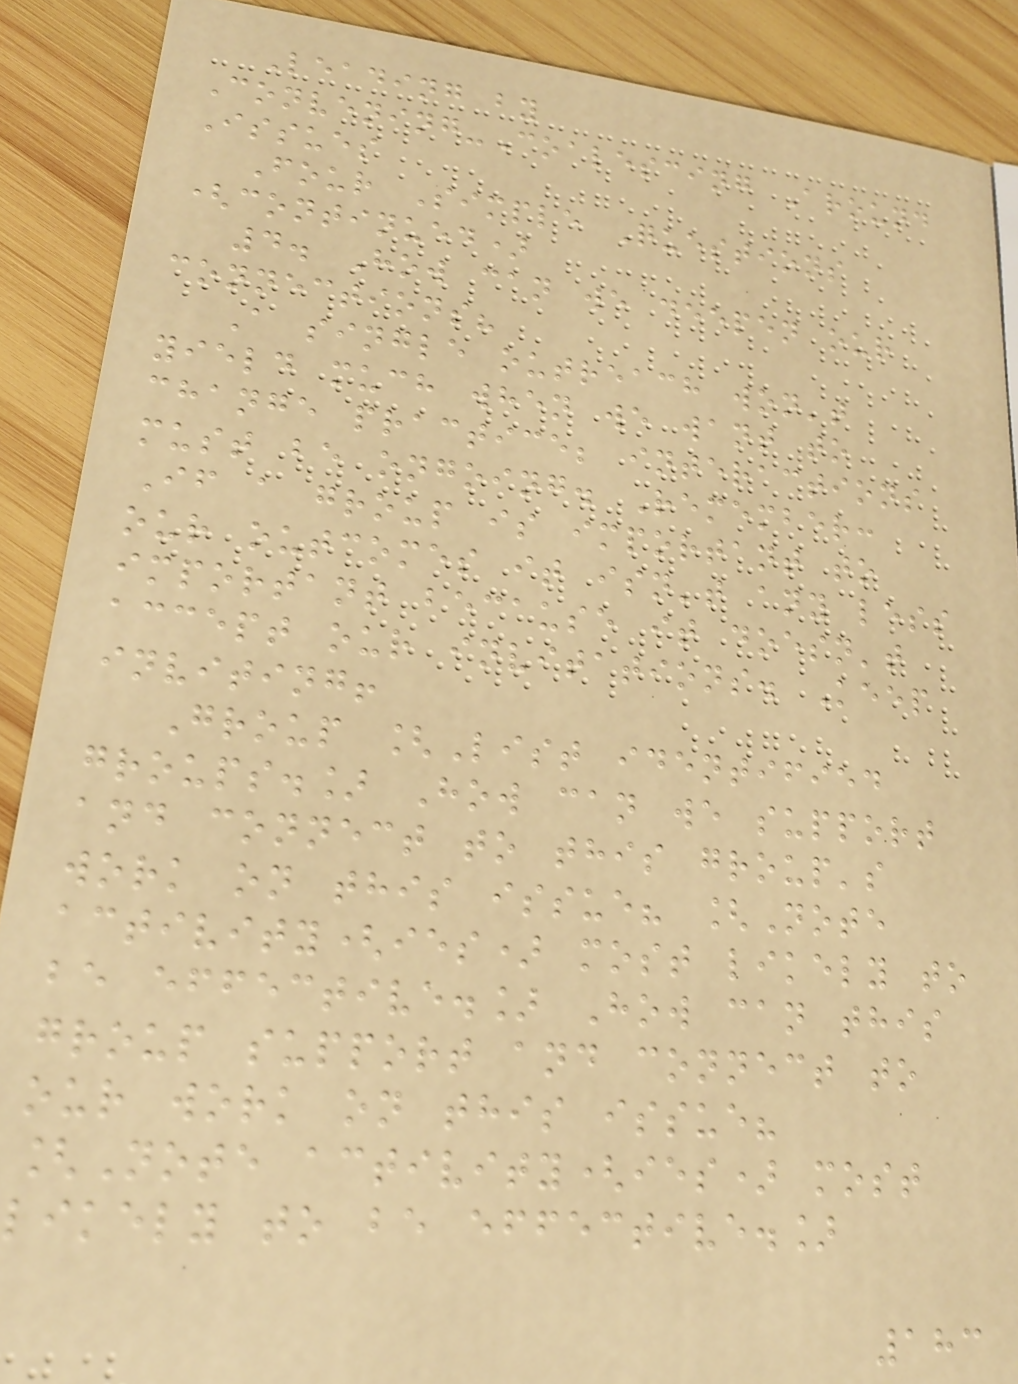Leading by
Convening-Coalescing Around
Issues
Four Simple Questions
(continued)
4. How can we deepen our
connections?
A single outreach won't
yield much when we want to
change practice; interactions
must be ongoing. Remember:
If a group is important to
our outcomes it isn't any less
important because it doesn't
accept our invitations. Keep
inviting!
Group [List identified
groups.] How can we support
and connect to this group's
work on this issue? [Note
activity(ies) most likely to
be effective.] How can this
group support and connect to
our work on this issue?
[Note activity(ies) most
likely to be effective.]
183
